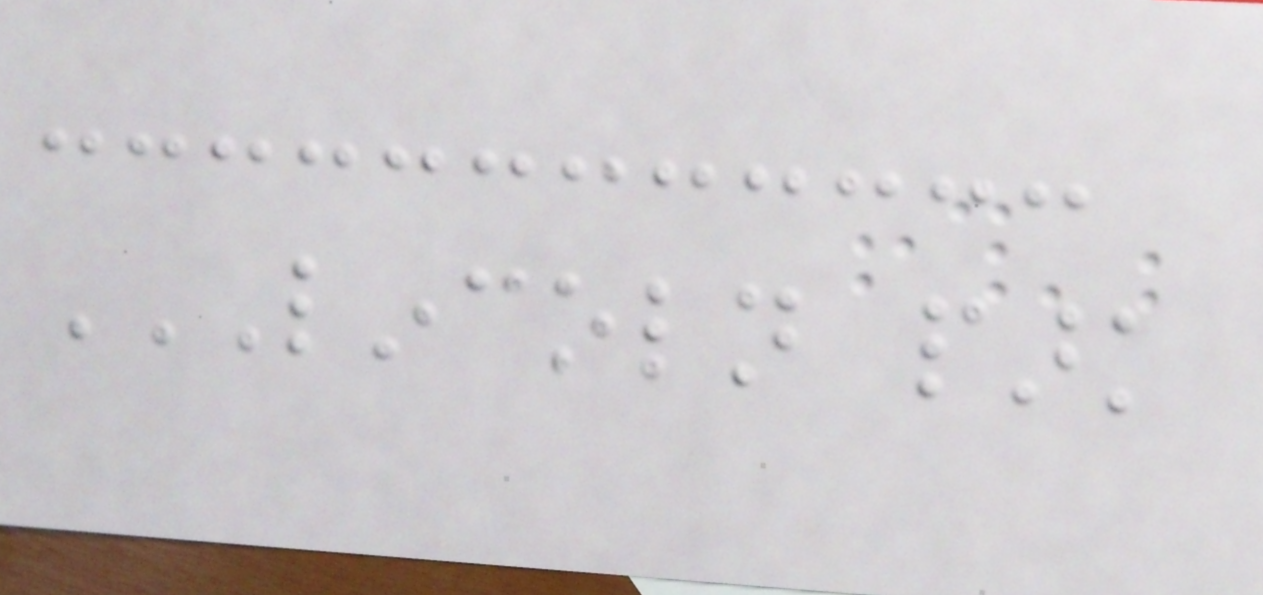LINCOLN PARK
